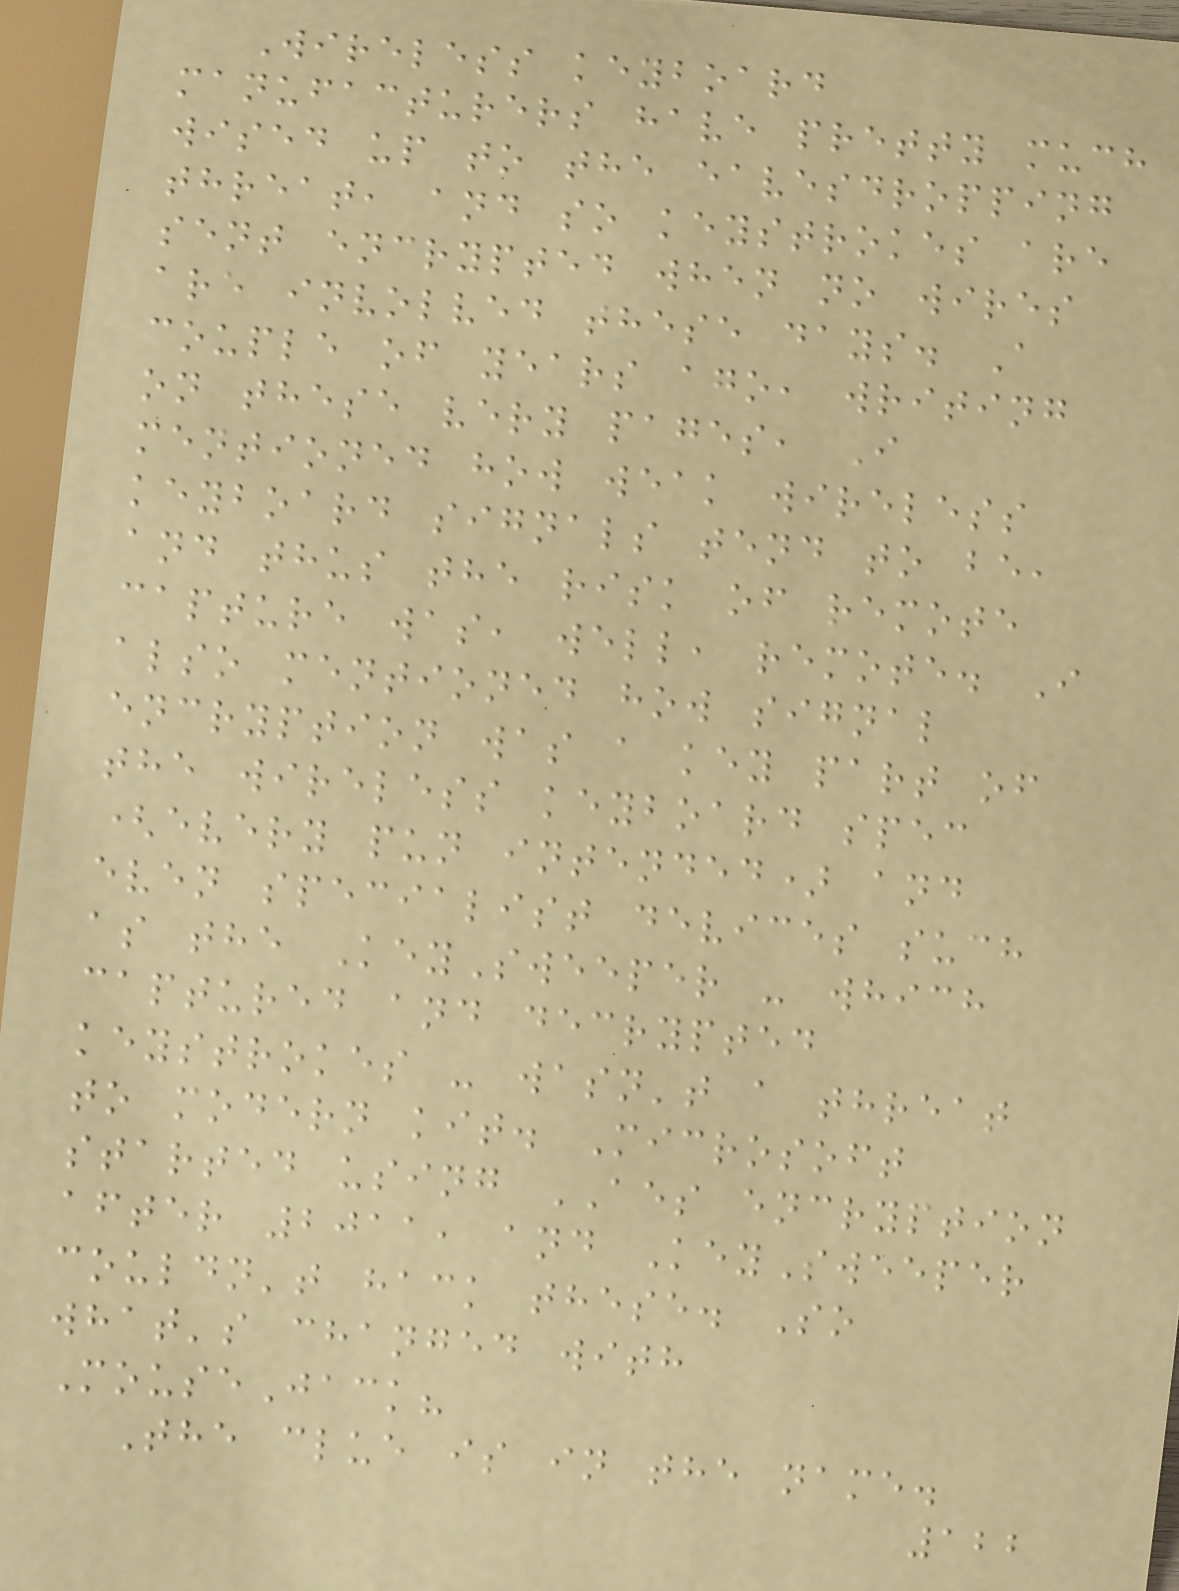Wireless keyboard
manufacturers have pretty much
wised up to the eavesdropping
threat, and so keystrokes are
sent encrypted when no wires
are involved these days. A
couple of years ago, writing
on these very pages, I
mentioned how weak wireless
keyboard signals tend to be,
and thus the risk of remote
capture was, well, remote. I
also mentioned how signal
encryption was a key part of
the wireless keyboard spec
(every pun intended) and
even specialist devices such
as the KeySweeper - which
captured and decrypted
keystrokes - wasn't a threat
to modern kit. Microsoft
started using AES encryption
after 2011, and KeySweeper
couldn't hack these. So
what's changed with
MouseJack?
The clue is in the name.
122
